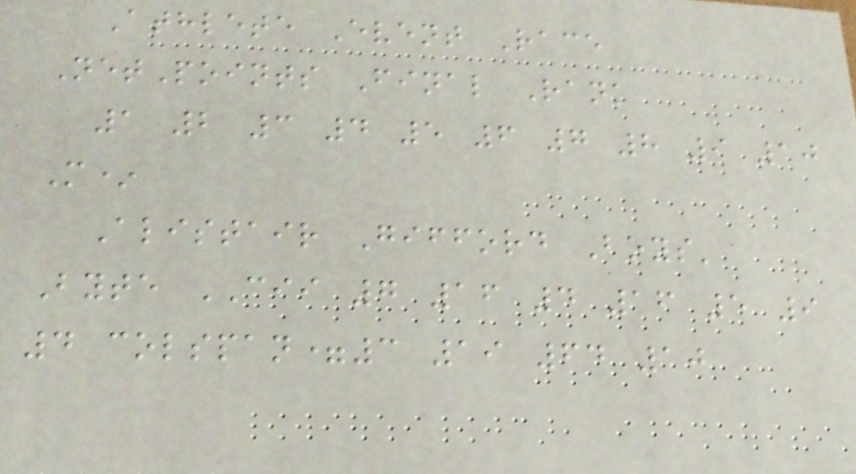Athlete Event Race
NetPoints Final Rank
1 2 3 4 5 6 7 8 9 10
M*
Alistair Gifford Boys'
Byte CII 7 16 4 16 5 9
4 colspan=3 19 64 10
